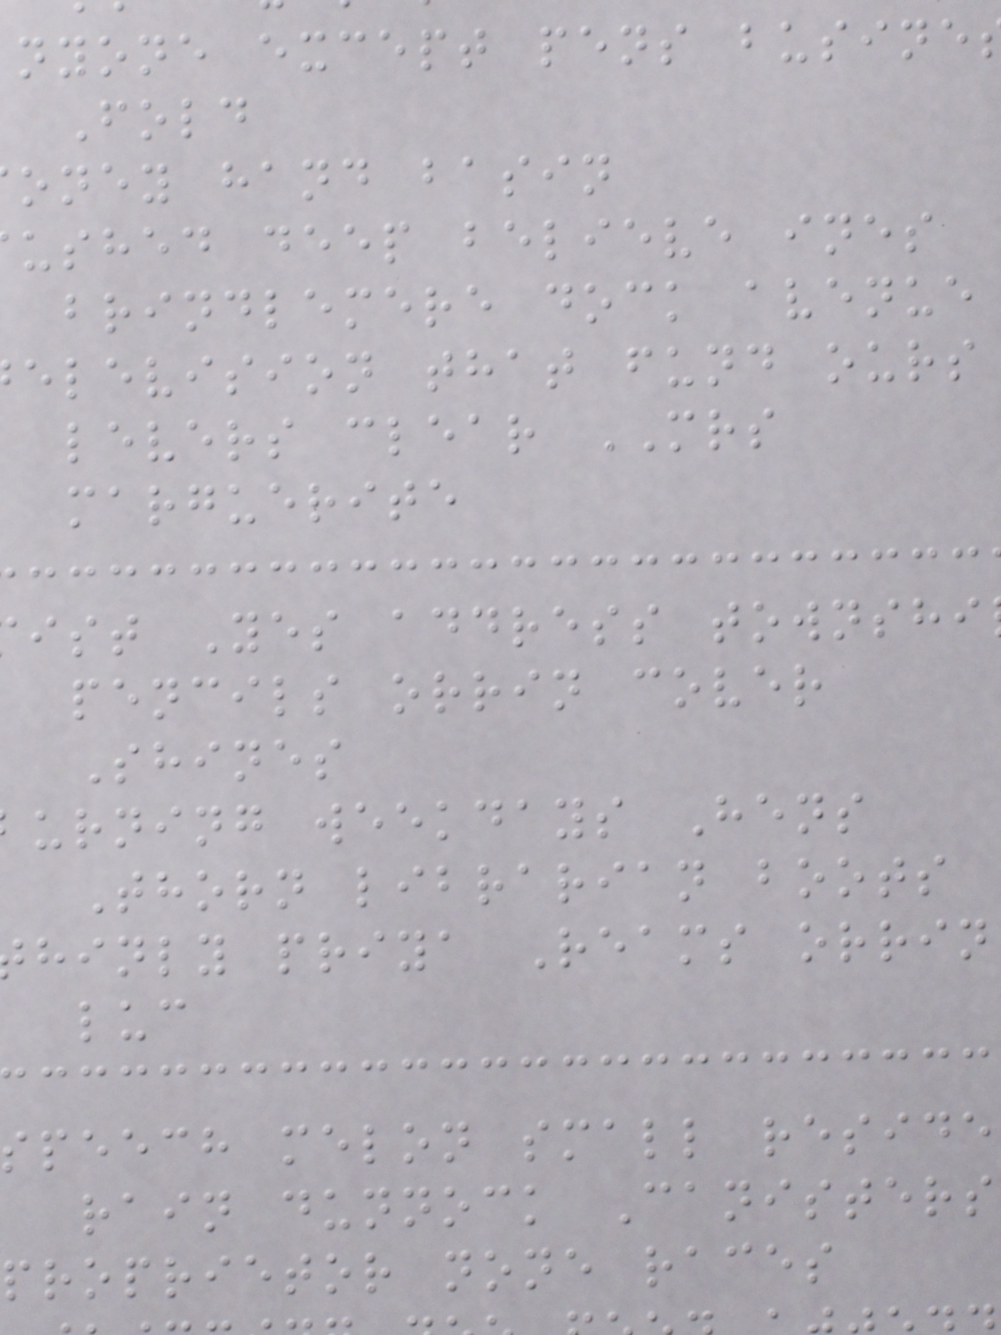nyone except pens busine
Fold
oney hand basin
ushed deep believe ines
brindlemere dock avenue
elevision that fund ours
levers clear MRS
marguerite
ist Yes address townshi
pencils orrin cover
Shines
urning weekdays Hens
Thorn librarian boots
hinly priya Reams orrin
luc
speech melon small reside
rain dunnock Canisters
proprietor none races
